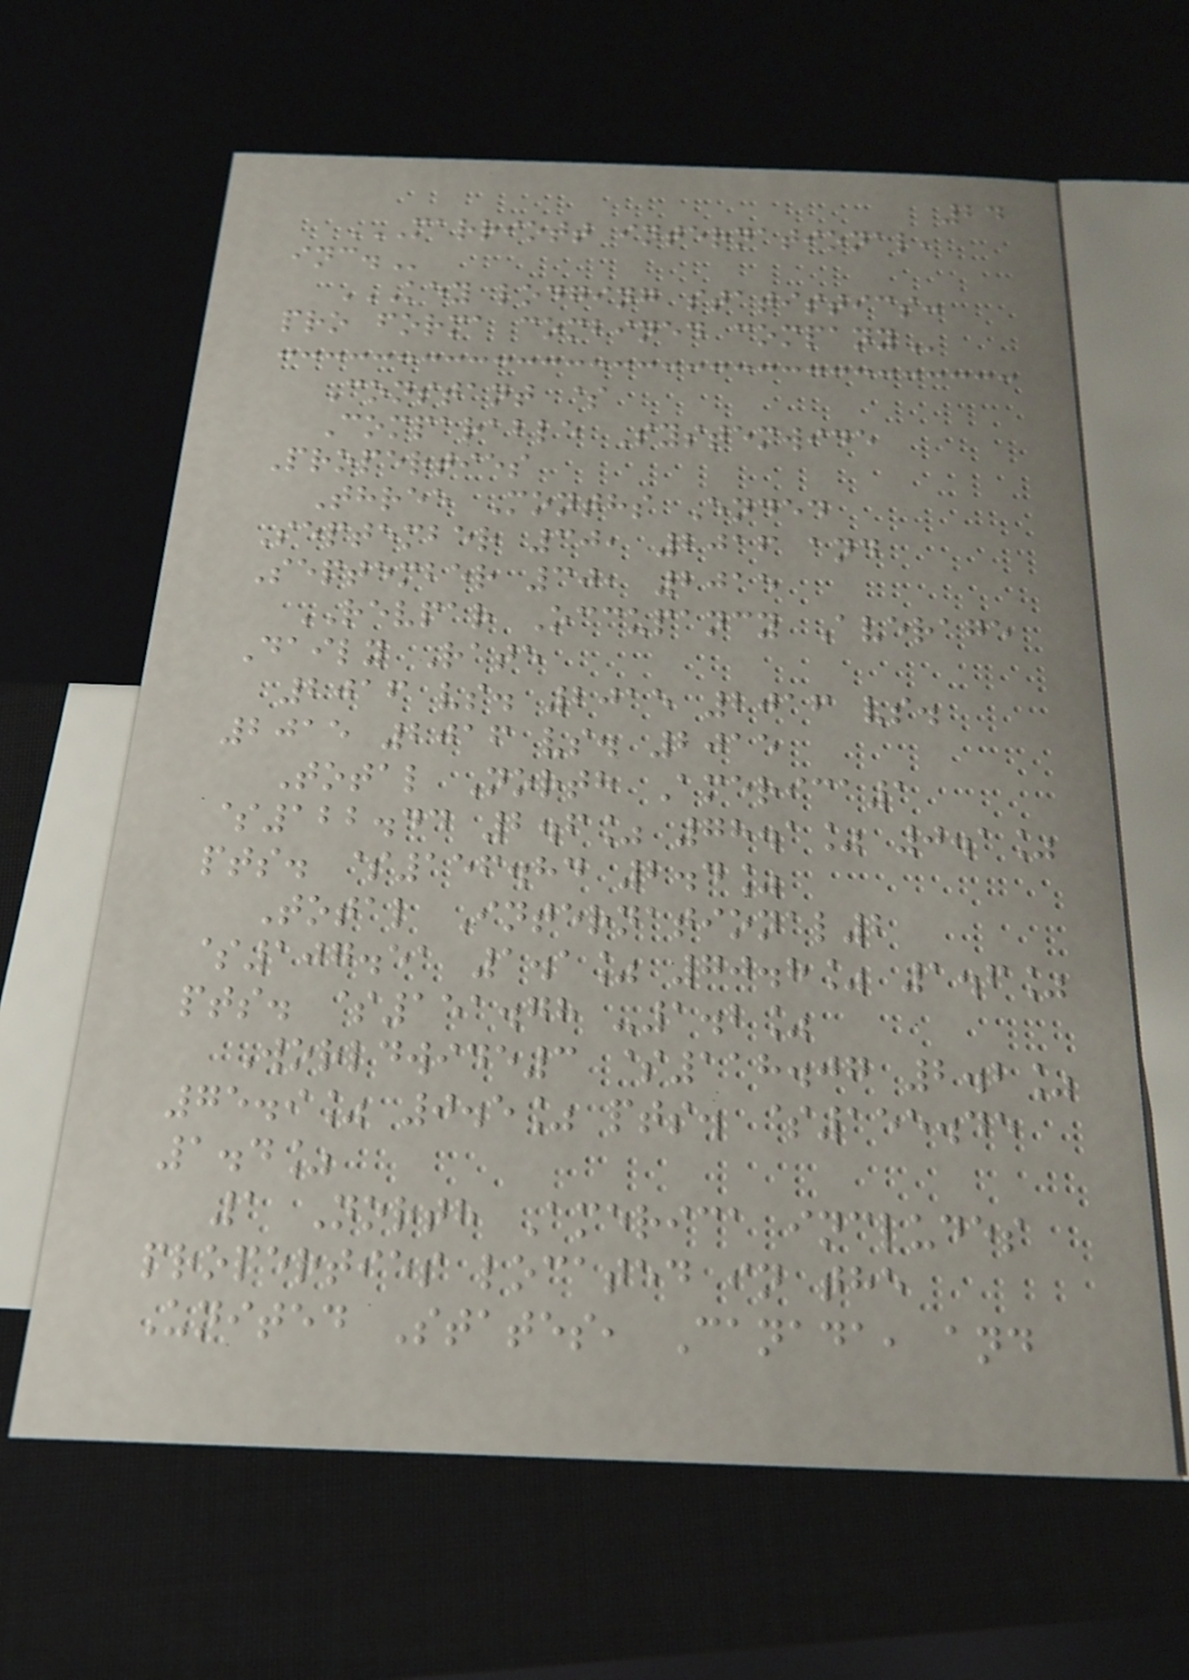24
MARRIOTT INTERNATIONAL,
INC.
KEY LODGING STATISTICS:
PRO FORMA COMBINED COMPANY
Constant $
Comparable Systemwide
Properties
Three Months Ended
September 30, 2016 and
September 30, 2015
REVPAR Occupancy Average
Daily Rate
2016 vs. 2015 2016 vs.
2015 2016 vs. 2015
Total North America1
$122.44 2.6% 78.1% 0.1%
pts. $156.84 2.4%
Total International2
$107.51 1.1% 70.8% 1.6%
pts. $151.78 -1.2%
Worldwide3 $118.07 2.2%
75.9% 0.5% pts. $155.45
1.4%
1 North America includes
properties located in the
United States, Canada, and
